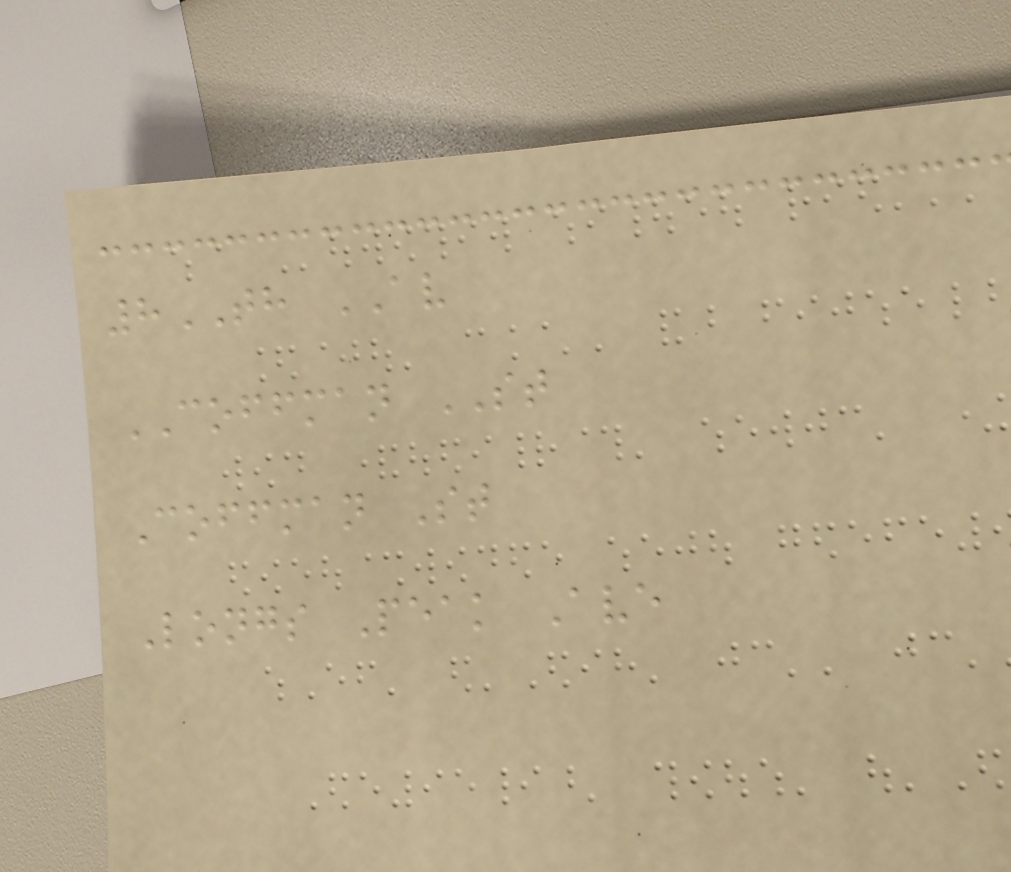8TH AV
COFFMAN ST
Coffman St
Longs Peak Ave
